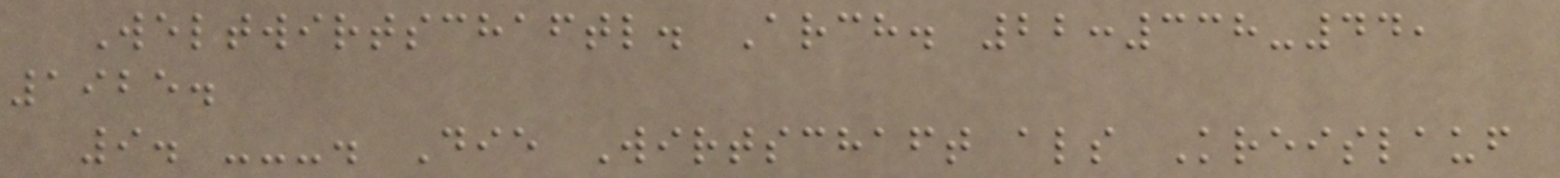Weltwirtschaftl. Arch. 22:338-44,
1925.
9. ---. Die Wirtschaft als Kreislauf
